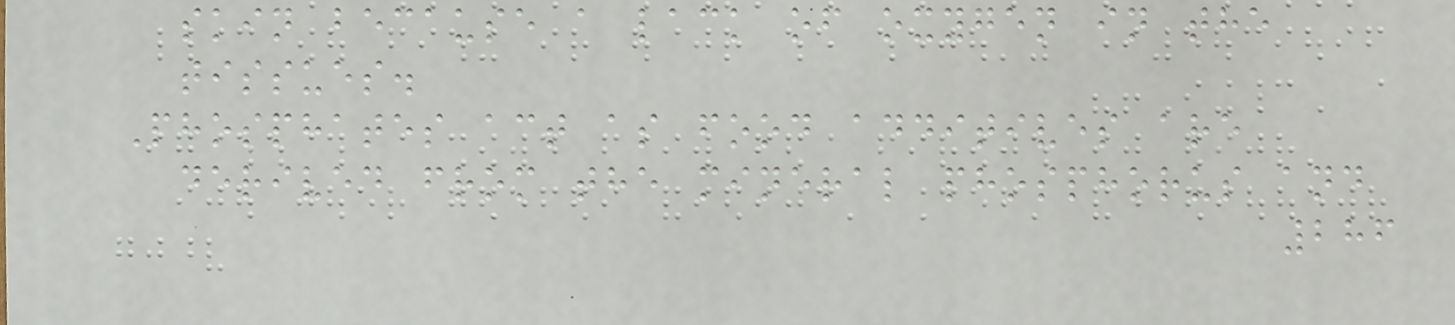skin because a lack of oxygen in the
tissues.
Phosphates act as food additives are
derived from the mineral phosphorus and
286
